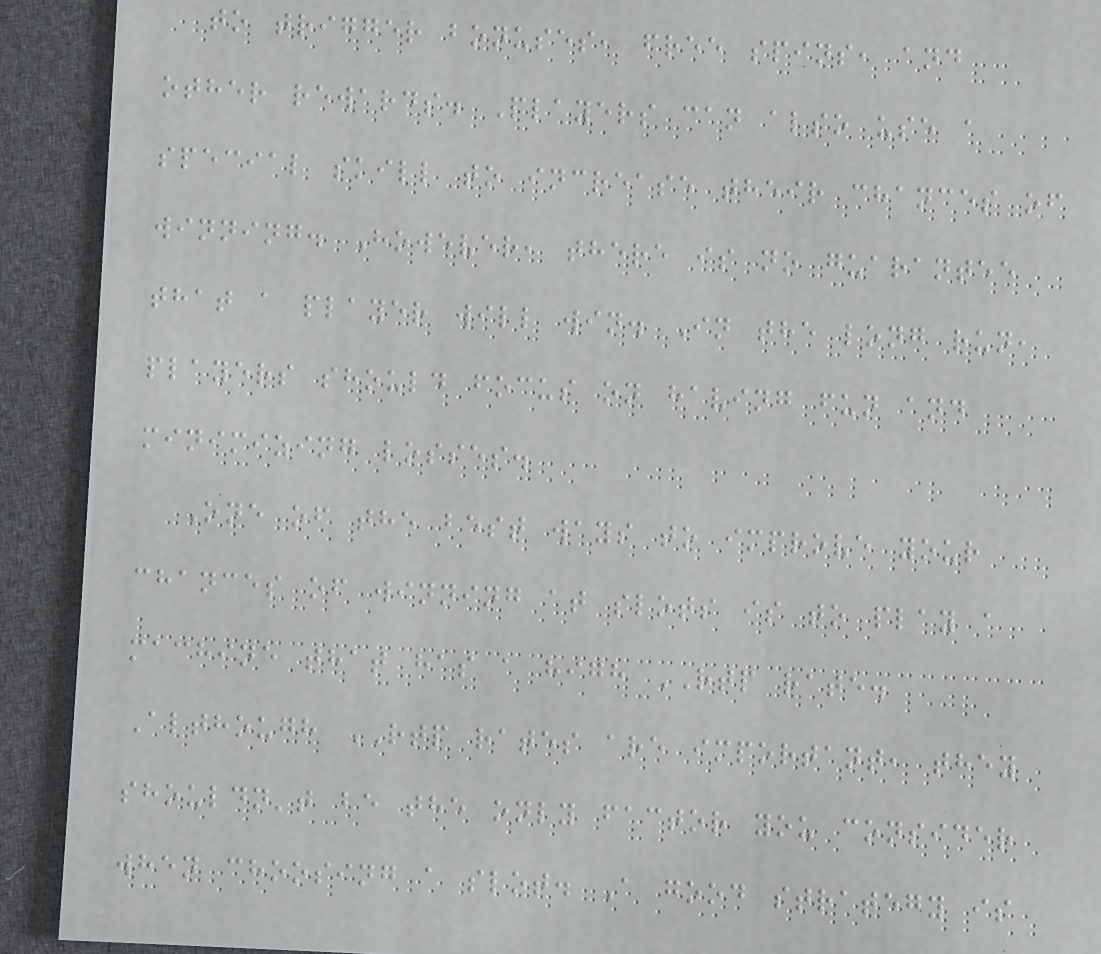to trigger bonuses, free spins, and
other rewards. Players can also use a
special skill to increase their chances of
winning. However, there is no guarantee
that a player will win. In the long run,
players should focus on having fun and
minimizing losses.
One of the best ways to improve your
chances of winning at slots is to play a
machine that has a high RTP rate.
Although RTP rates are important, they
shouldn't be the only factor you consider
when choosing a slot. A good strategy is
